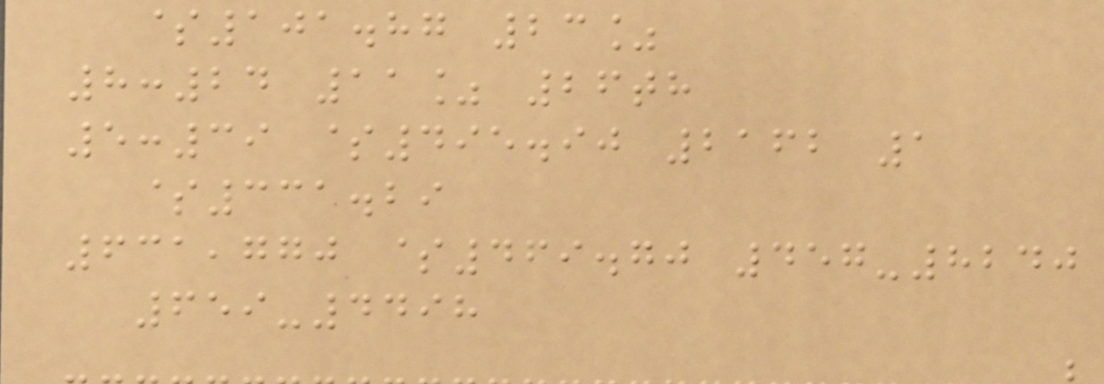$101.87 23%
8:24 11% 26th
5:39 $495.90 2162 1
$331.29
631,770 $469.70 457-8240
659-4498
